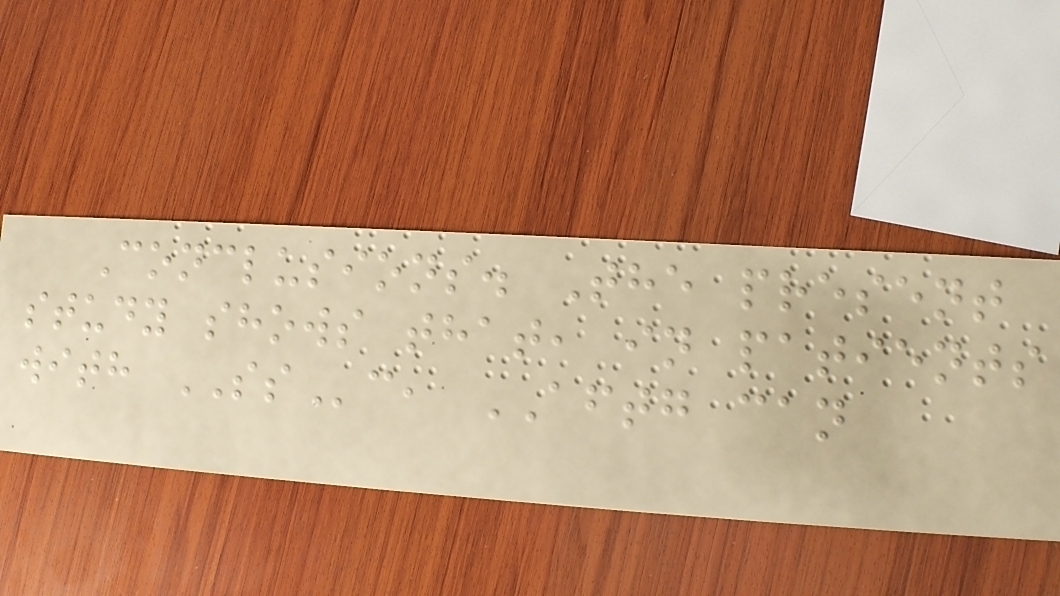Conclusions. The present
study shows that, in patients
with SSc, AFTG can
